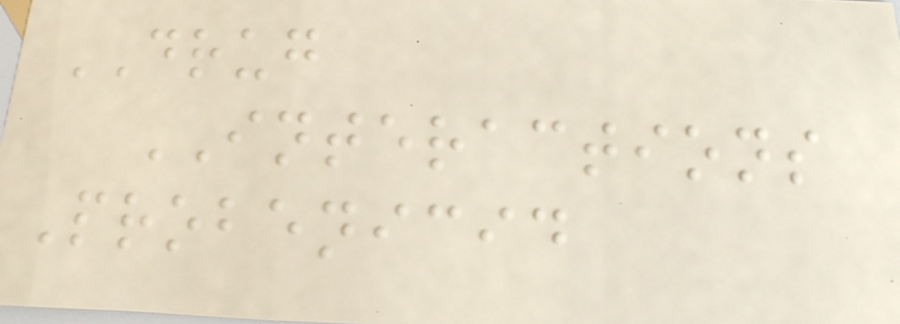DRUG
INTERACTIONS
Probenicid
